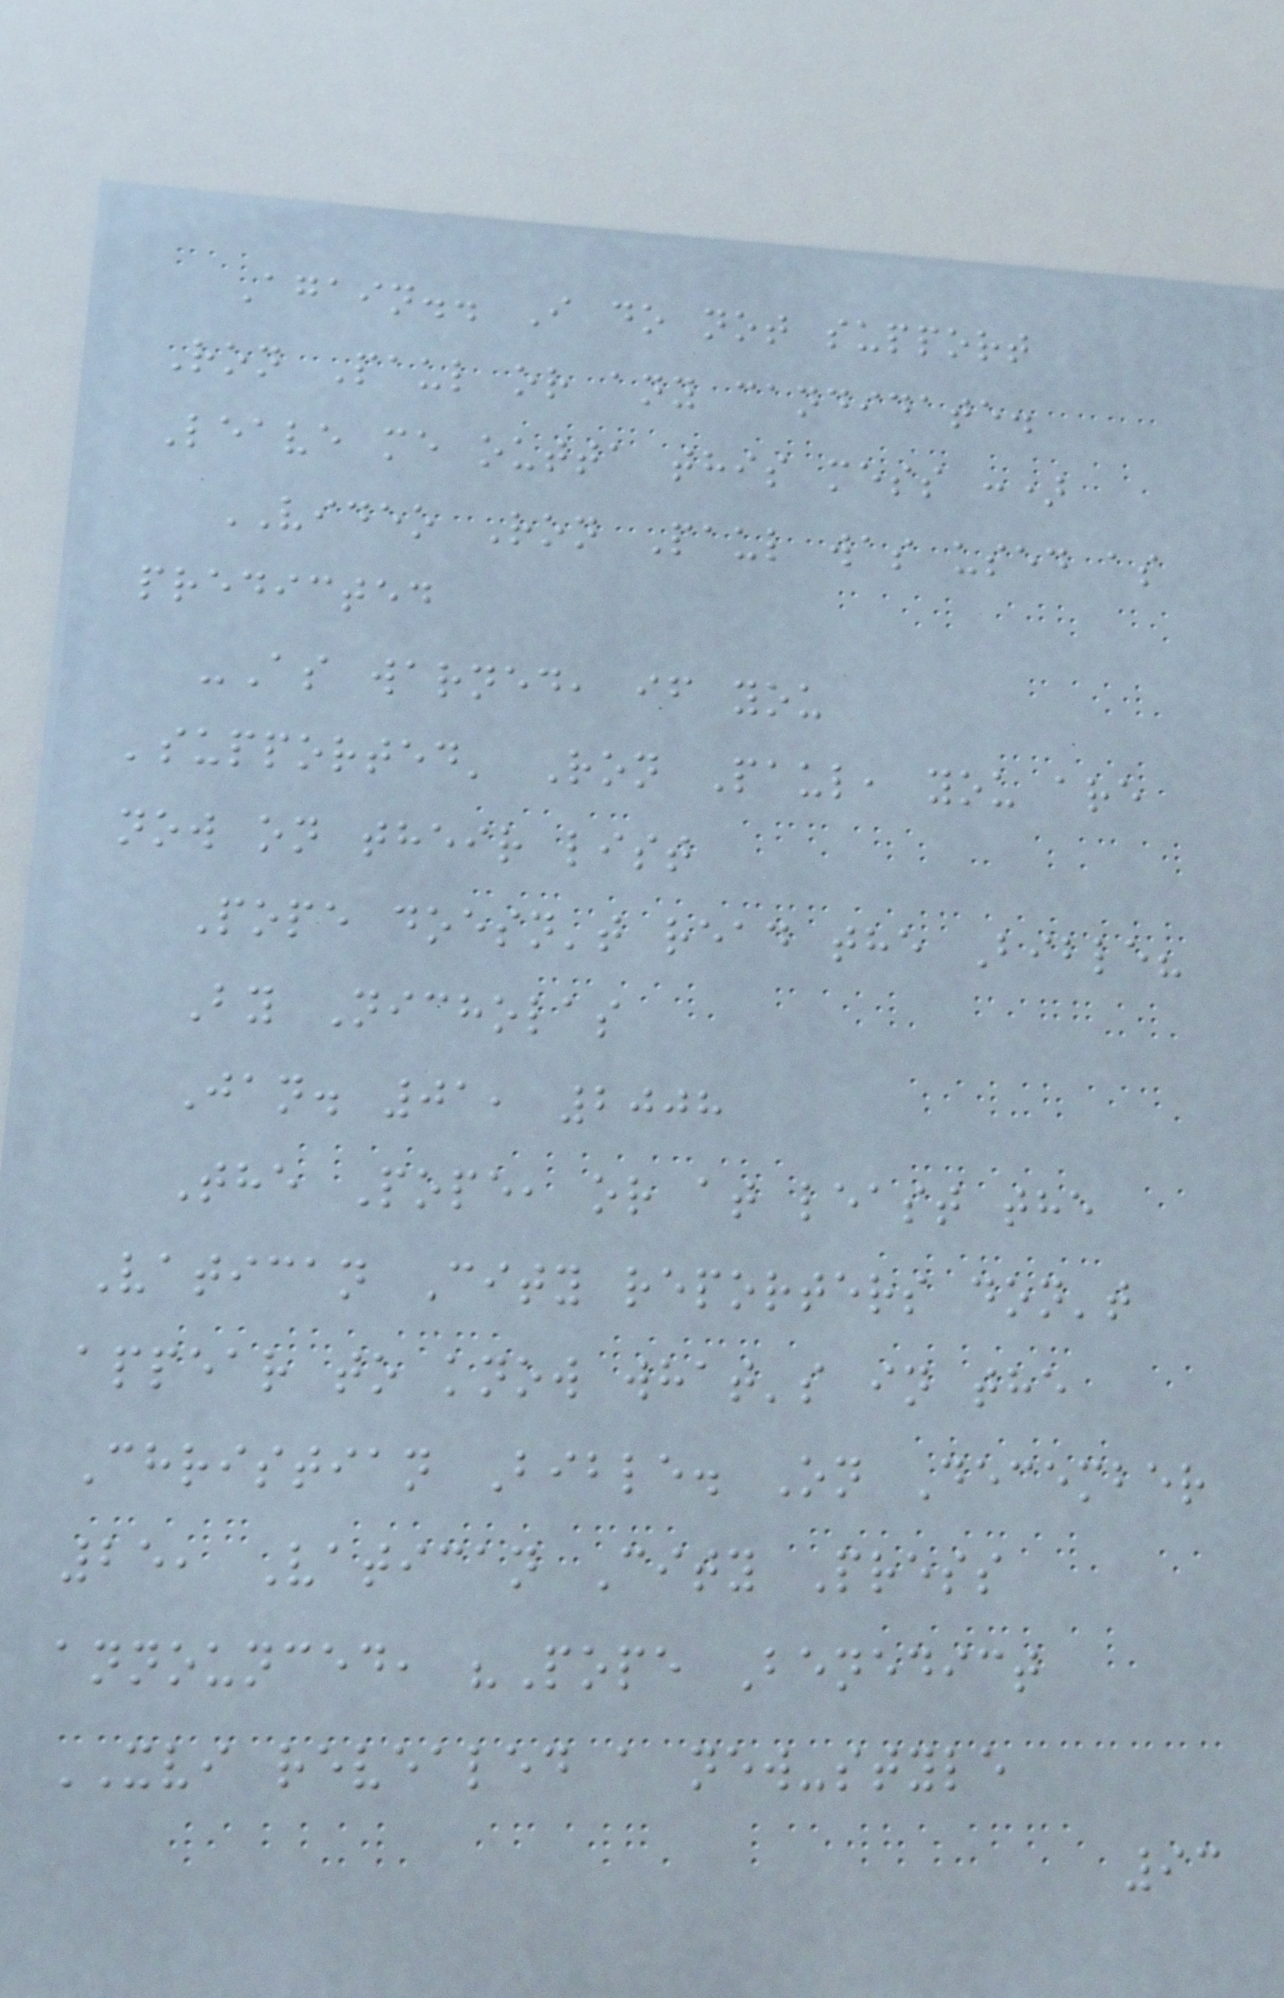Again.. I do not support
Ron Paul or any candidate.
Leave me outta this mess :)
VIDEO Ron Paul was used as
predicted
-As warned, if you
'supported' Ron Paul, you are
now on their list
Pope doesn't read the Bible?
By Nicholas
Jan. 01, 2008
The Pope, or at least the
Vatican City reporters don't
appear to know what's in the
Christian Bible. On December
25, Vatican City Press
announced, "Pope Benedict
XVI revealed a new-style
93
